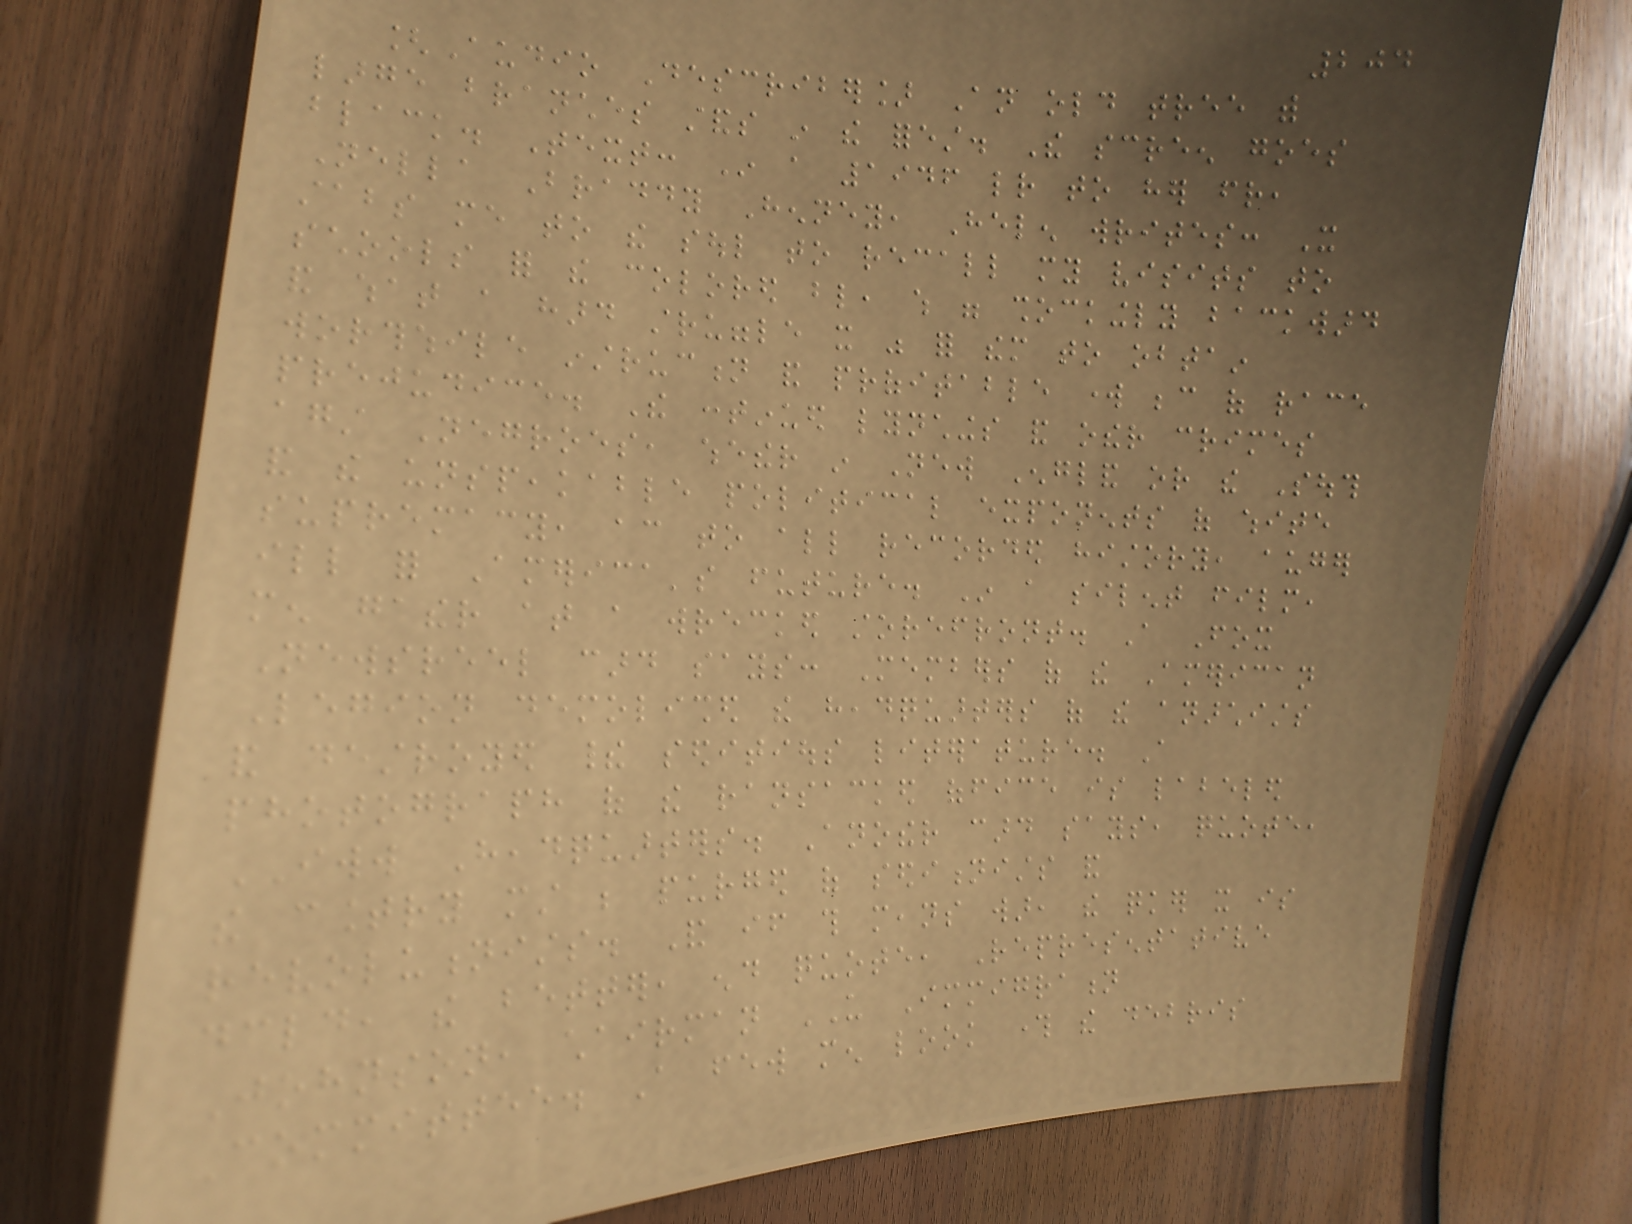204
[Audio Describer] An old tree with
large branches stands in the forest. The screen goes
black. Text: In a 1946 letter to her friend,
Nella Braddy Henney, Helen writes: It
stabs me to the soul to recall my visits to
schools for the colored blind, which were shockingly backward
and what a hard struggle it was for them to obtain
worthwhile instruction and profitable work because of race
prejudice. The continued lynchings and other crimes
against Negroes, whether in New England or the South
and the unspeakable political exponents of white
supremacy, according to all recorded history, auger
ill for America's future. In a silent film,
men gather at a wrecked storefront. A Fox
Newsreel card says: Members of the American
Legion demolished the headquarters of the anarchists
and destroyed their seditious literature. A
photograph of the ransacked office is labeled
IWW Headquarters. Another card says, quote,
the country must be purged of seditionists and
revolutionists. And if this means war, the quicker it is
declared, the better, end quote, Representative
Johnson, chairman US Immigration
Committee. A few men look through the debris
